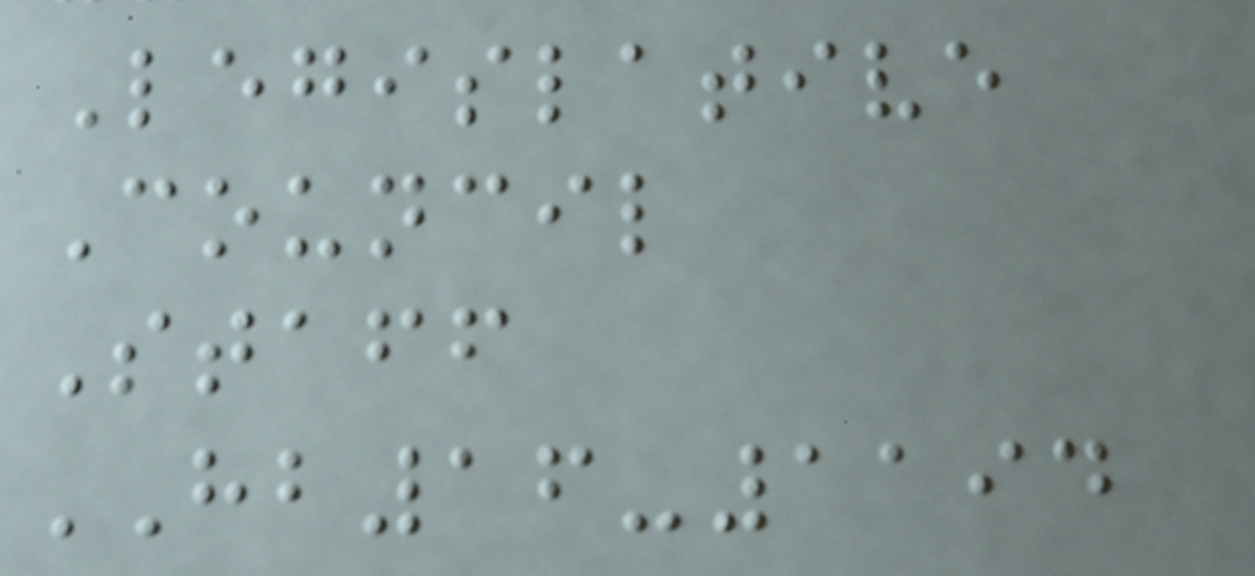Legislative
Council
Staff
HB16-1194
